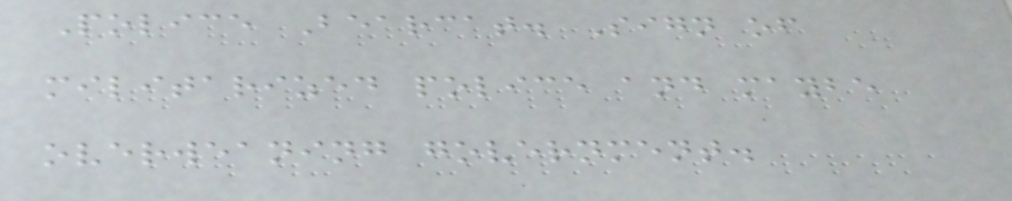Police Bearcat. Sign of
militarized police and maybe
overweaning government.
